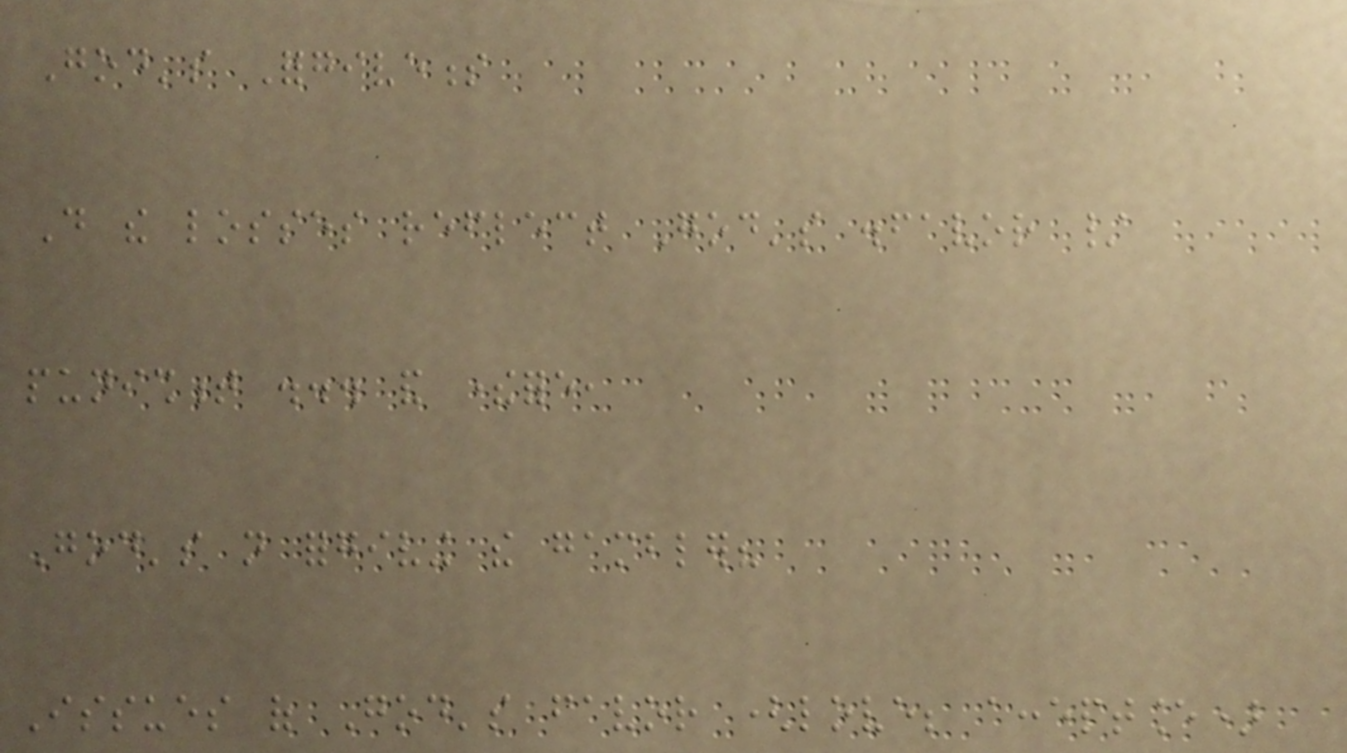God's Forgiveness
Do the losses reflect God's disfavor /
punishment ... and therefore,
God's not forgiving the gambler?
Issues of God's favor (love; acceptance)
